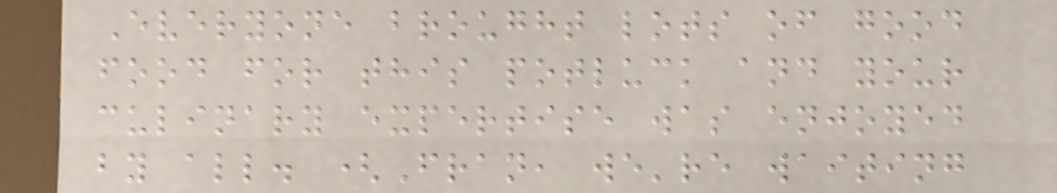Everyone brought lots of good
food for this potluck and your
culinary expertise was enjoyed
by all. (Fran, we're waiting
